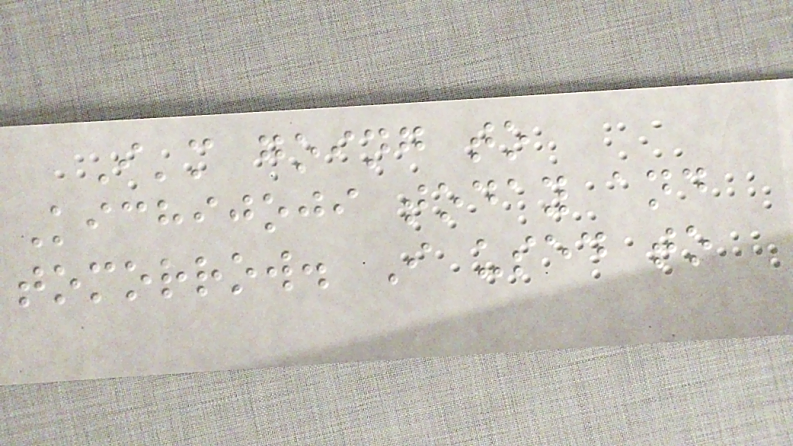I'm going to
Kichijoji today and
tomorrow. I used to
